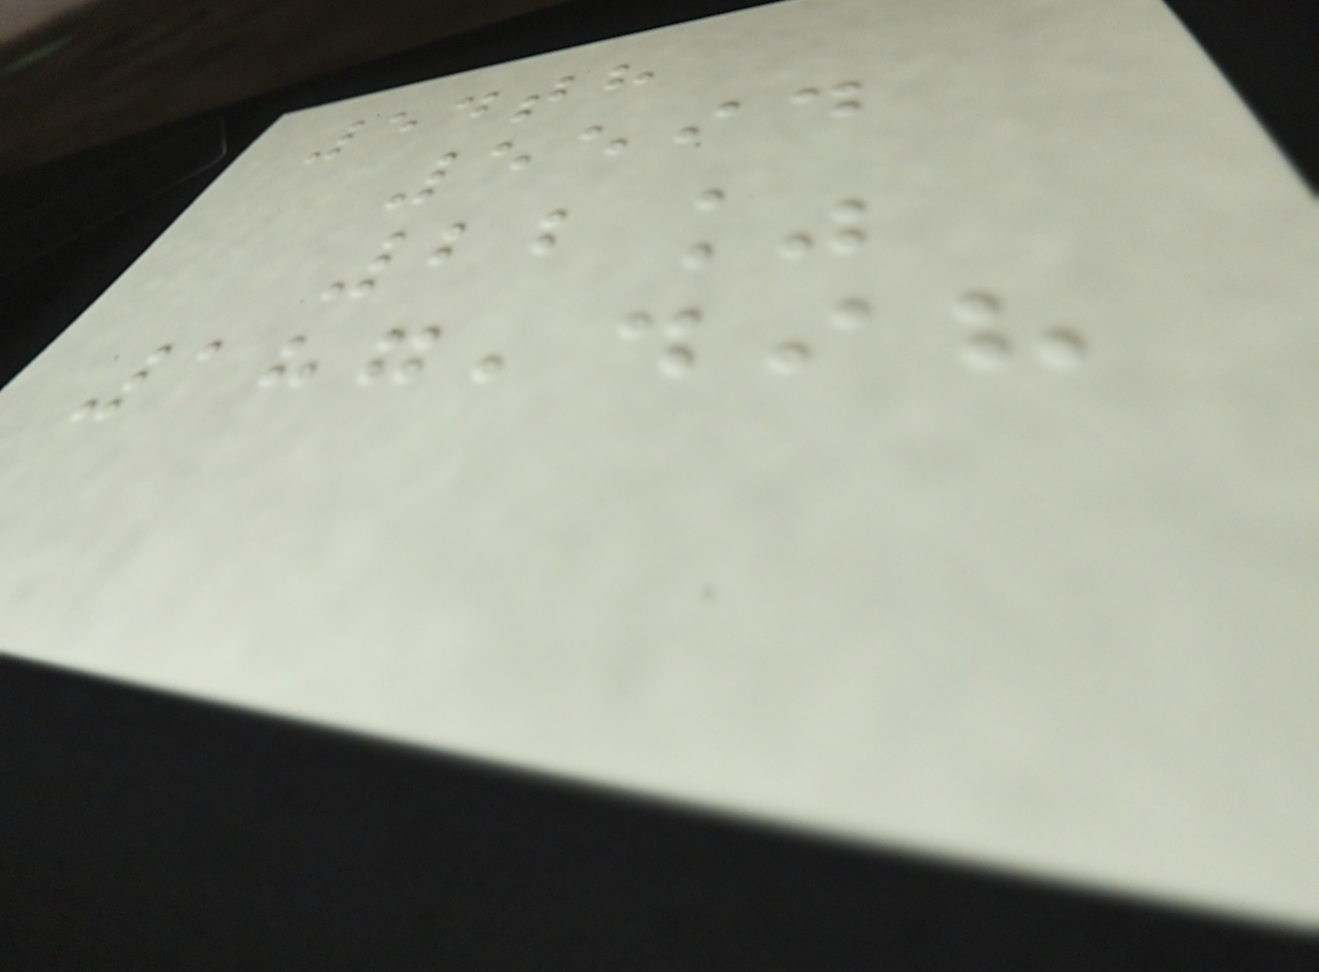54th
5594
22%
187,498
